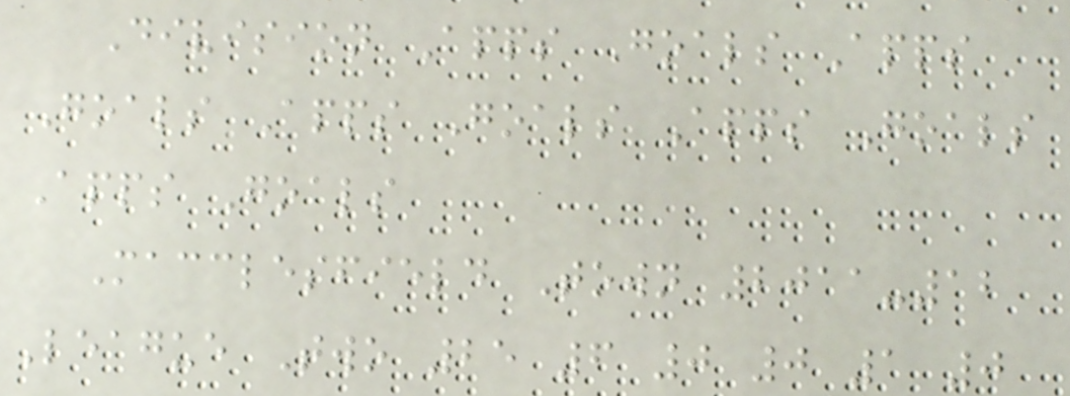Division Apps Goals Apps
Goals Apps Goals Apps Goals
Apps Goals
Macclesfield Town 2011-12
League Two 25 6 0 0 1 0
